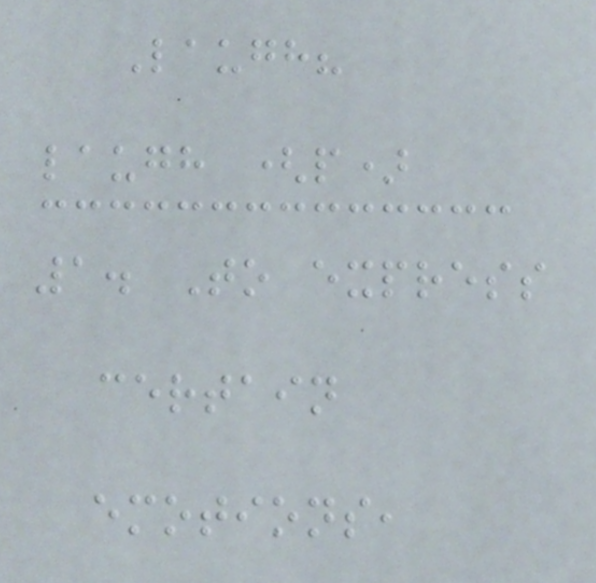Laugh?
laugh (p)
1. To express
certain
emotions,
